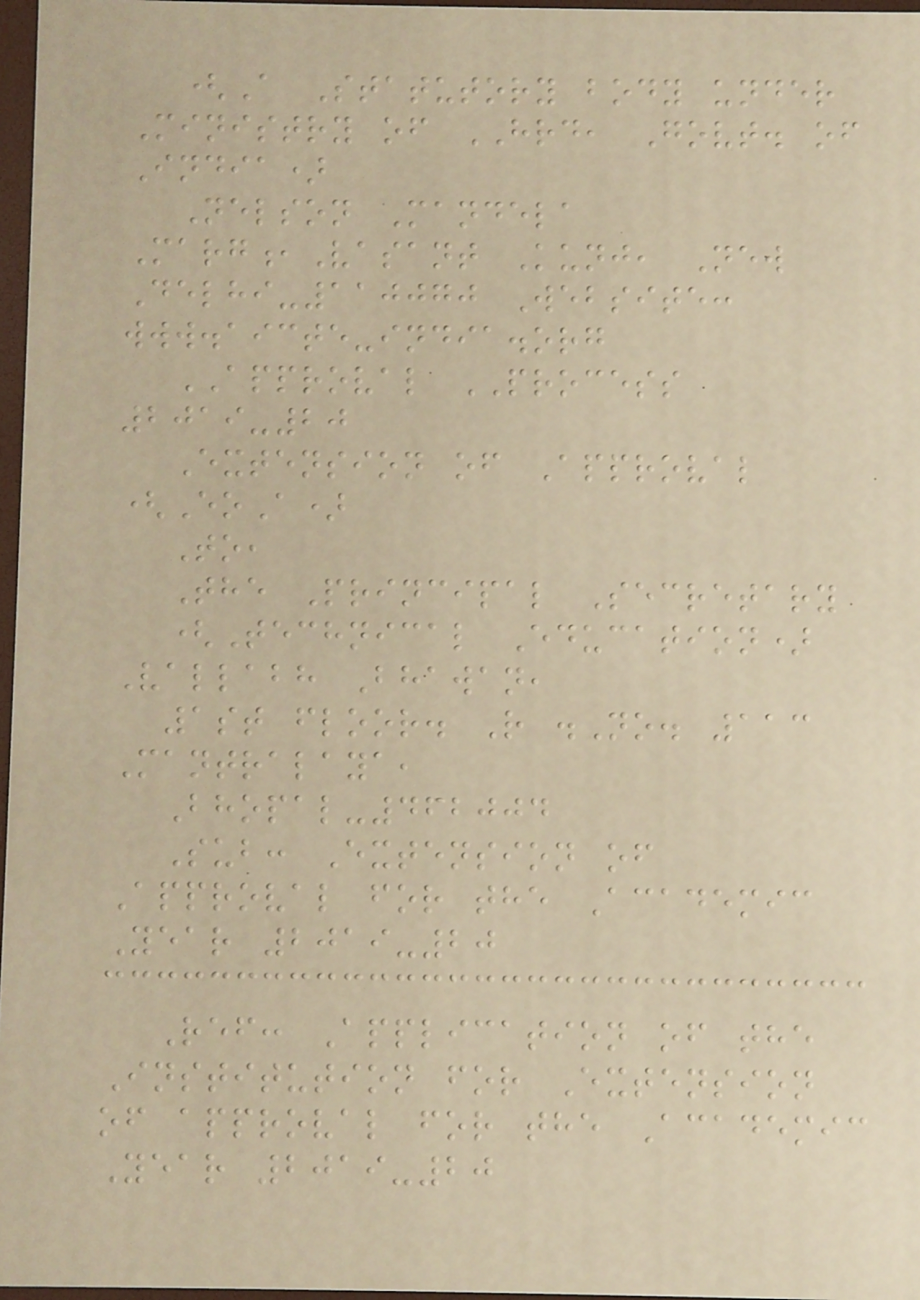(A Statutory body under
Ministry of HRD, Govt. of
India)
Nelson Mandela
Marg,Vasant Kunj, New
Delhi-110070 Website:
www.aicte-india.org
APPROVAL PROCESS
2019-20
Extension of Approval
(EoA)
To,
The Principal Secretary
(Technical Education)
Vallabh Bhawan,
1st floor. R .No. 113
Mantralaya,
Bhopal-462004
Sub: Extension of
Approval for the Academic
Year 2019-20
Ref: Application of the
Institution for Extension
of approval for the Academic
Year 2019-20
